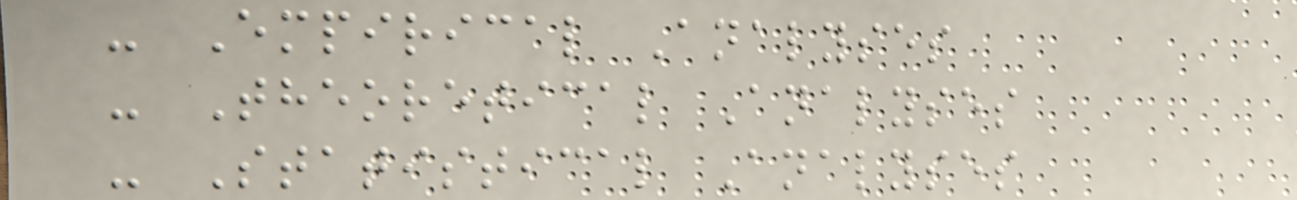- Empirical Analyses
- Theoretical Analyses
- Statistical Analyses
